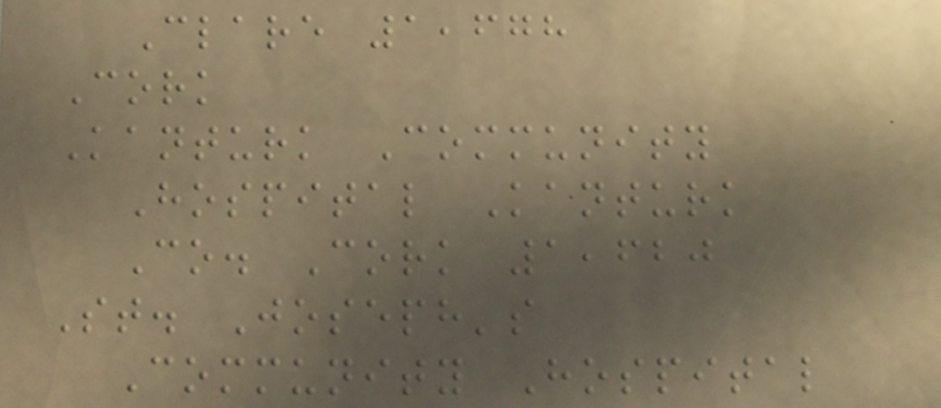Clare 1,678
Cork
Kanturk Community
Hospital Kanturk
Co. Cork 1,620
St. Joseph's
Community Hospital
